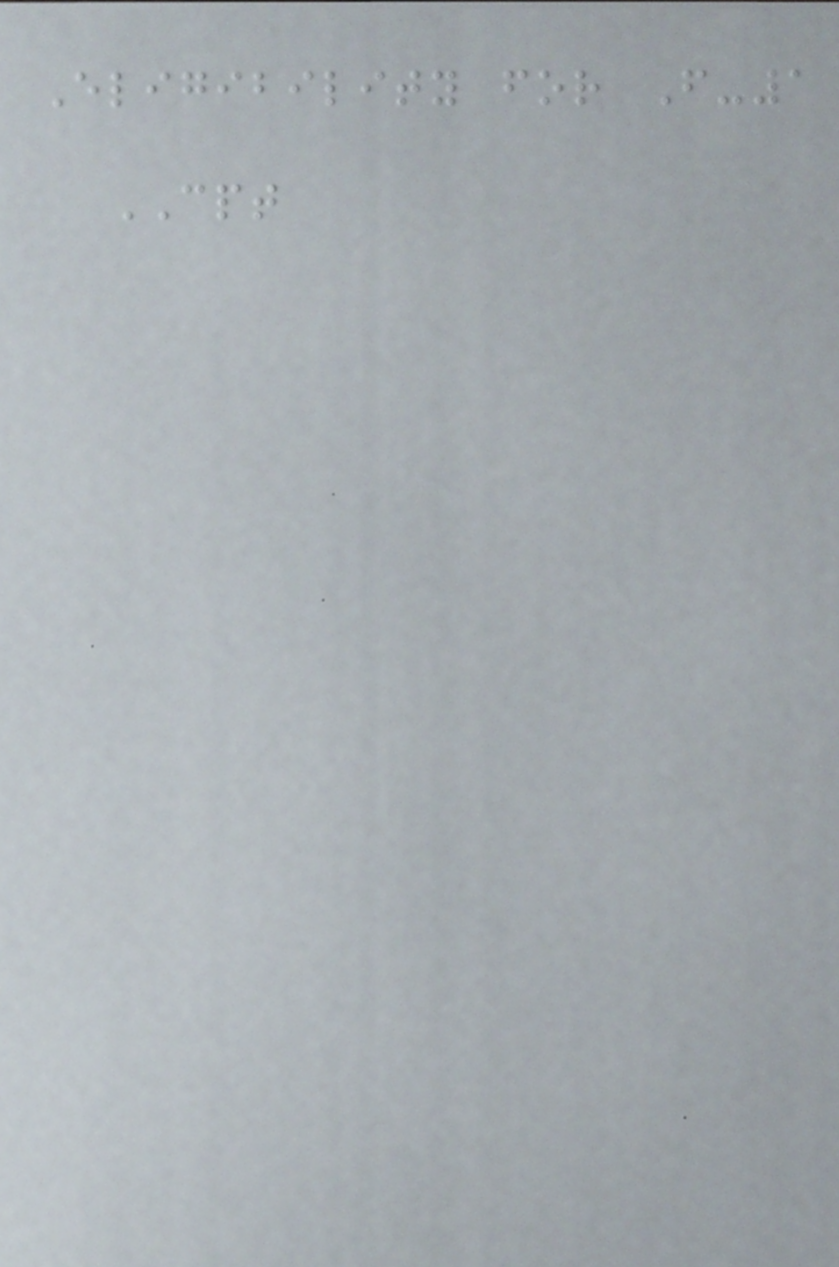Eligibility for F-1
CPT
